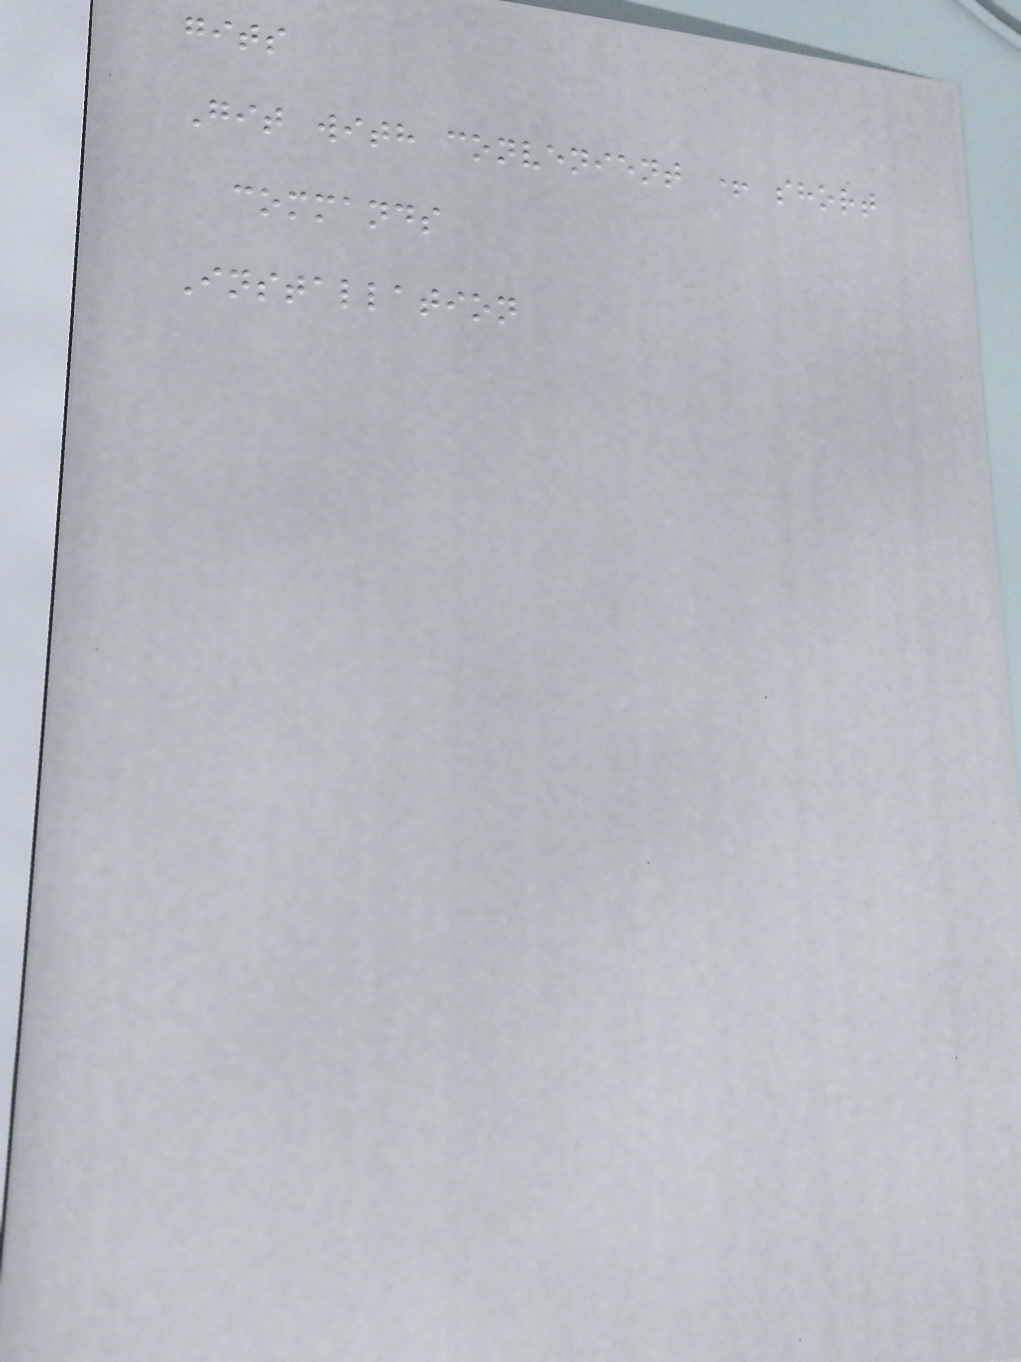gits
Git with convenient + short
commands
Installation
